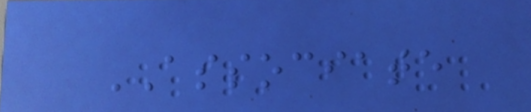ASSOCIATE
